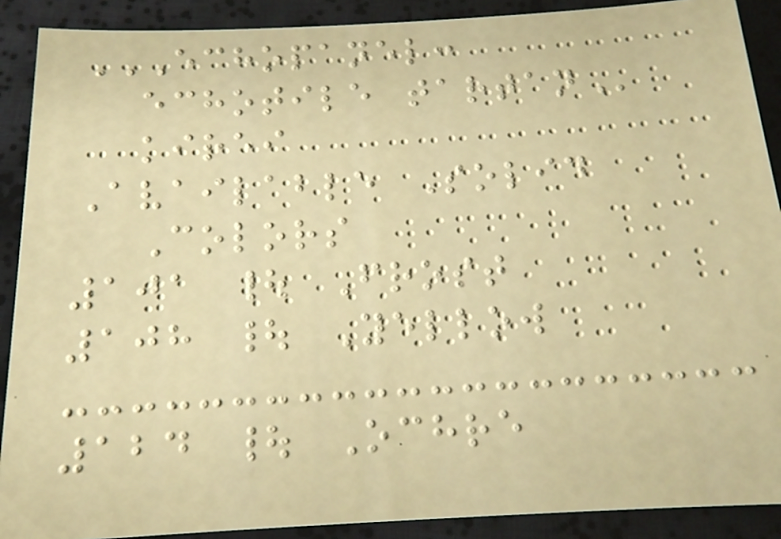ECHOPANEL:
ECHOTILE TARTAN
kirei
Available Solid
Colors
101 | Frost
108 | Yellow
124 | Ochre
